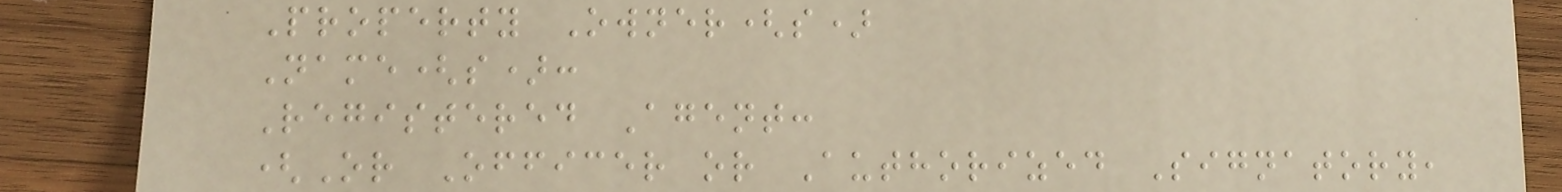Property Owner(s)
Name(s):
Registered Agent:
(Or Officer or Authorized Signatory,
